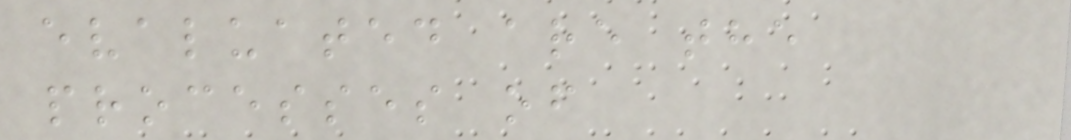evaluated are the
processes of
